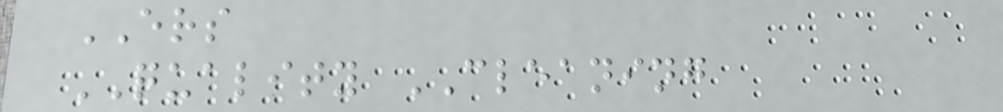ERS
QUALITY CLEANING
